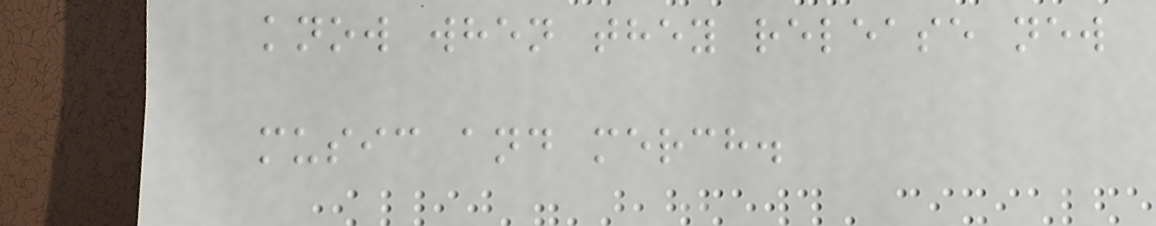know when they release new
music and merch.
